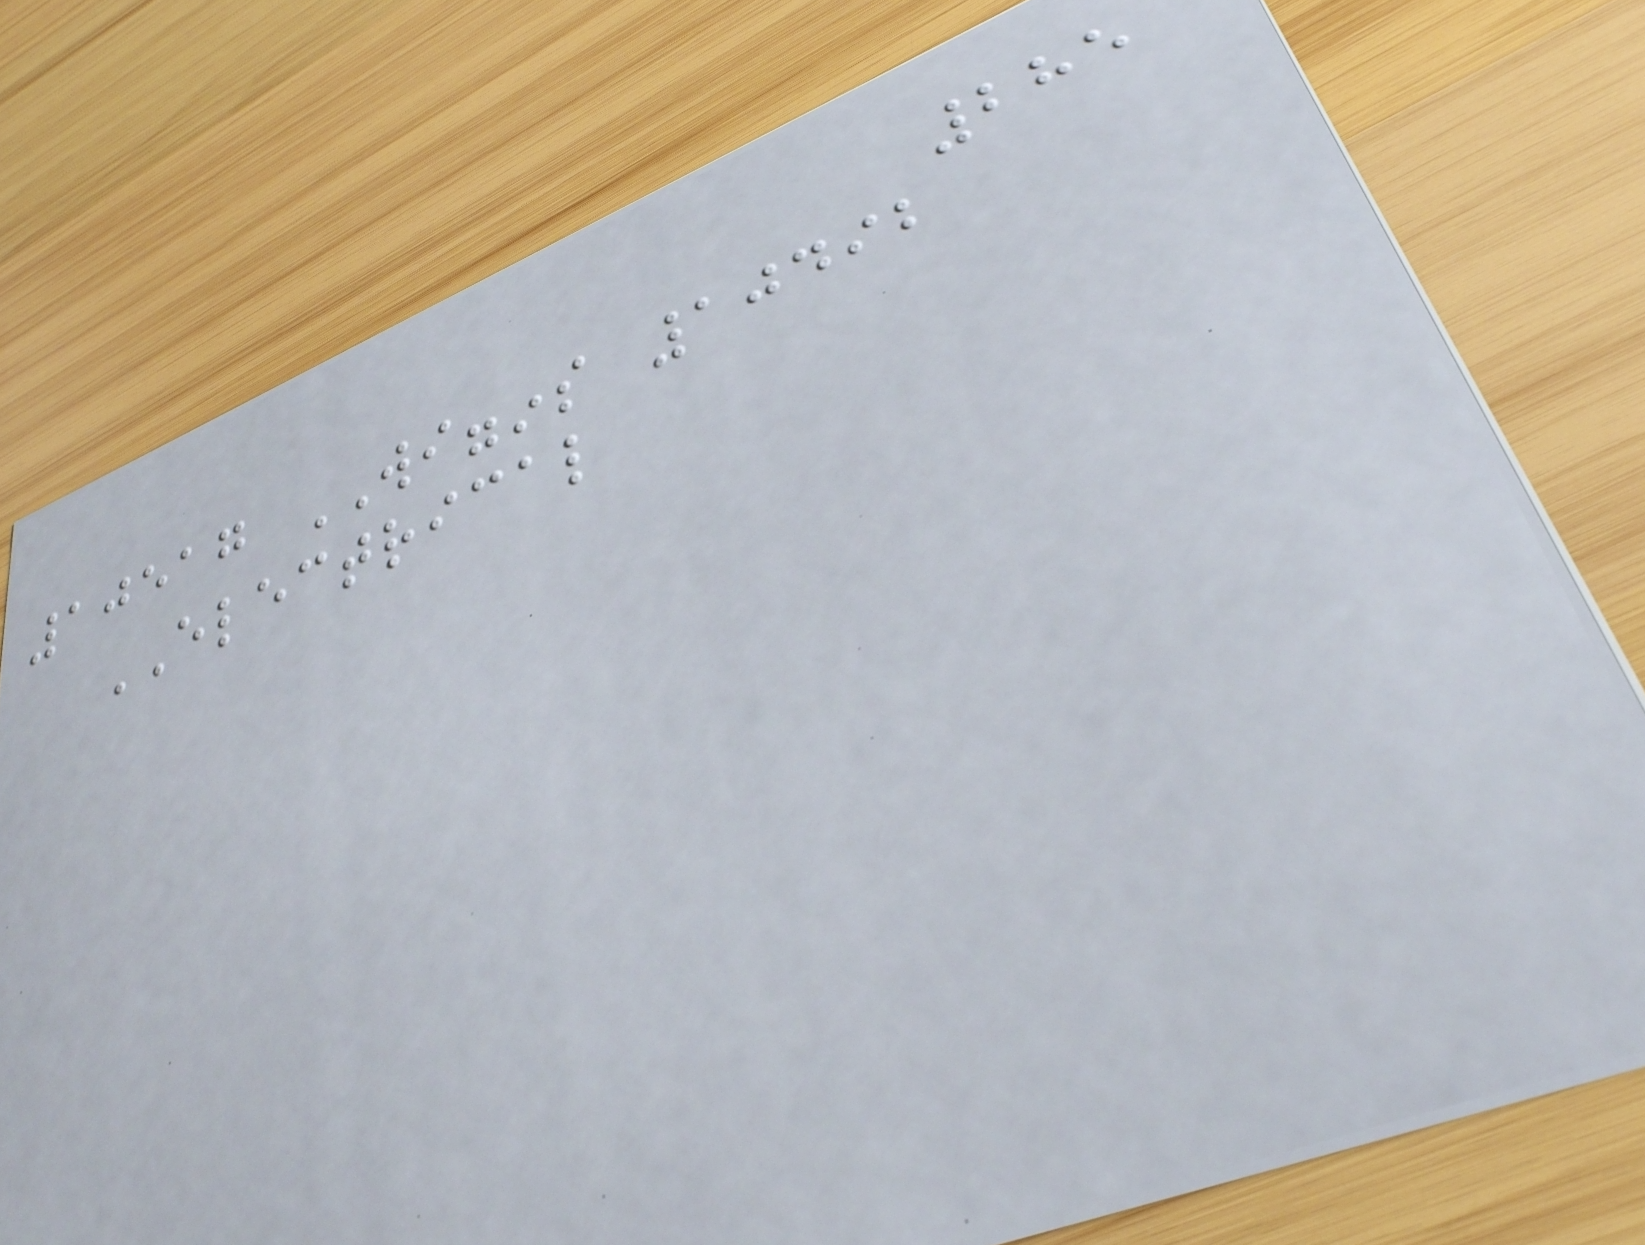285
10517 WIGGINS 10492
ELECTRICAL
